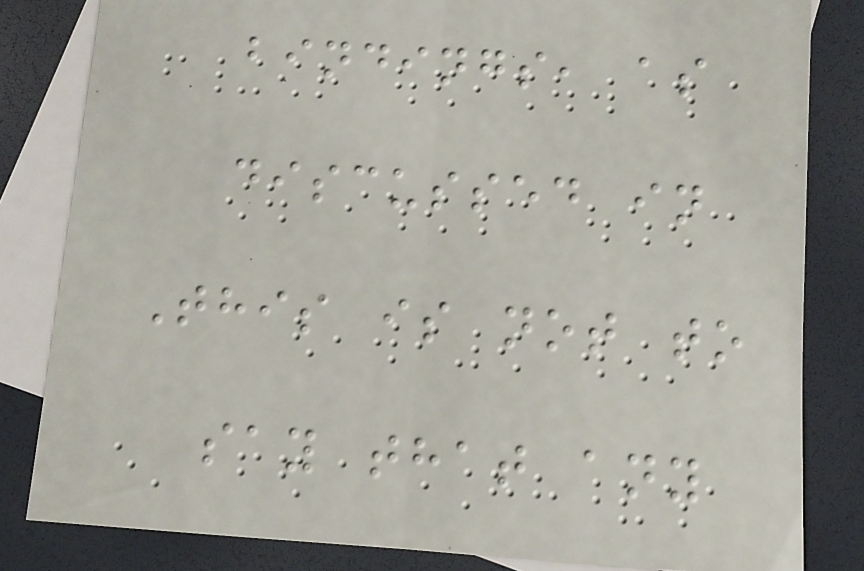bindings, as
discussed in
This is not to
say that any
